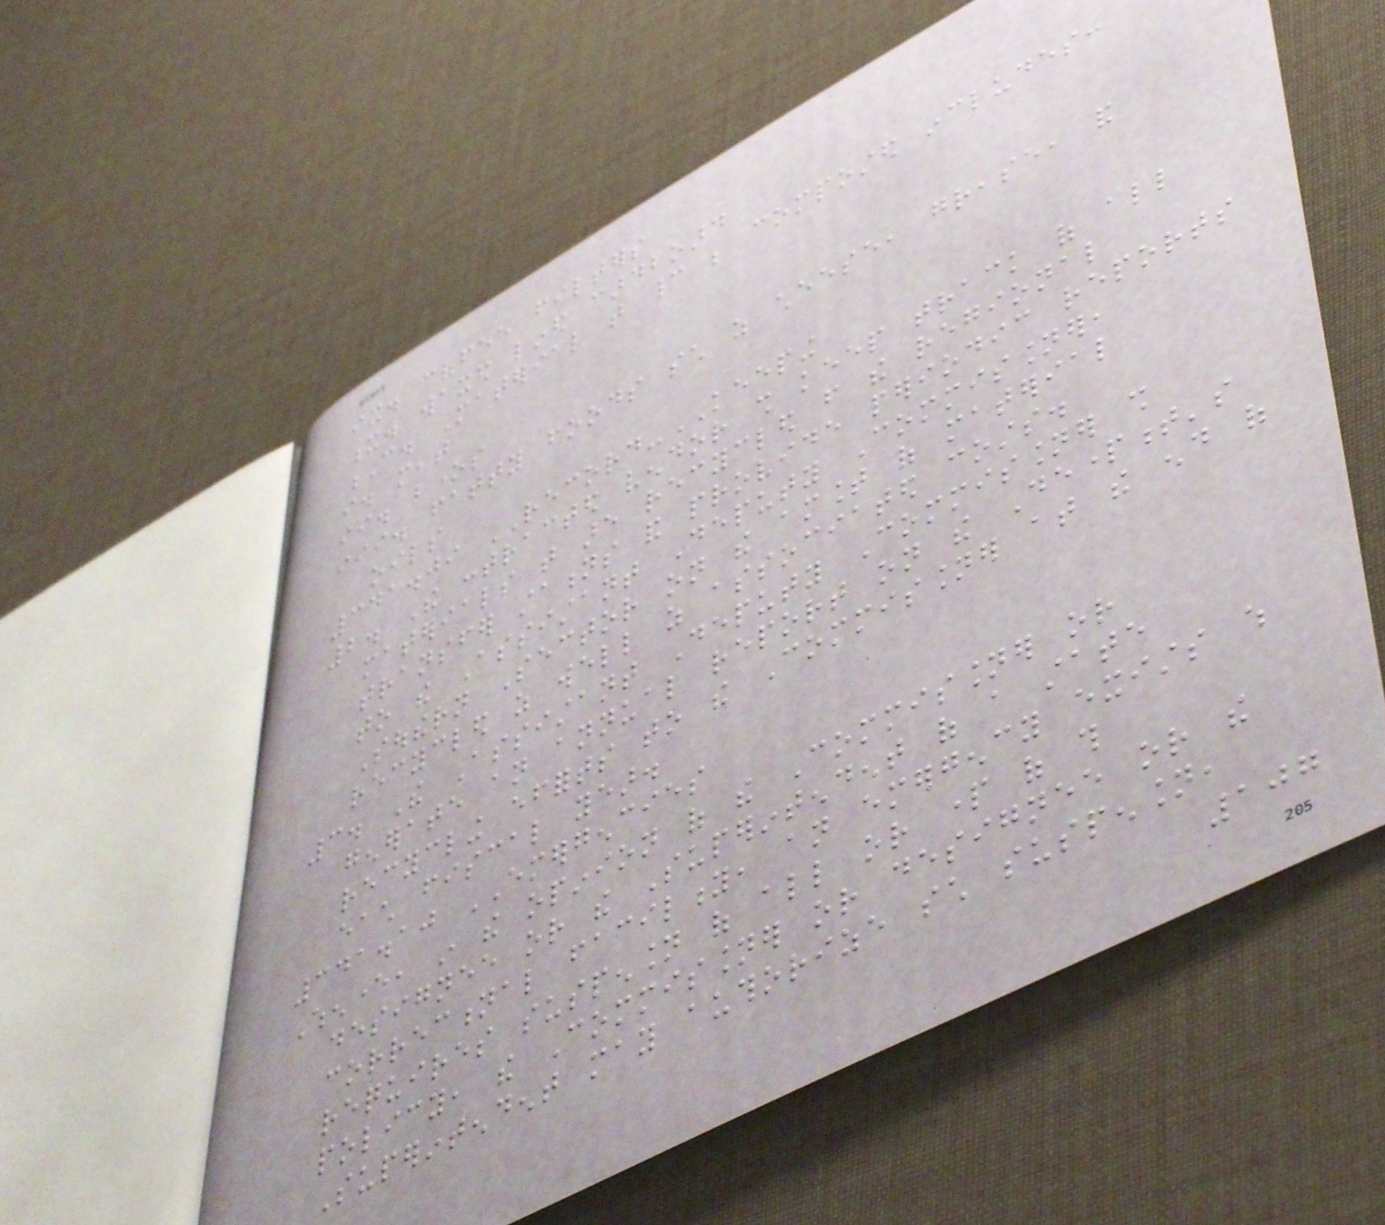ix. coffee filters
x. waxed lined cardboard
C. Material that cannot be composted includes:
i. meat
ii. bones
iii. fatty foods such as cheese, grease, and
oils
341.09 RECORD-KEEPING
2. The contracted vendor shall keep track of all
materials that are recycled from the regional
transfer stations and provide periodic reports
to the Assistant Deputy Commissioner,
Southern Sector on the amount of material
recycled as well as associated costs.
3. The Assistant Deputy Commissioner shall
generate an annual report on the Department's
recycling efforts to the Commissioner at the end of
each fiscal year.
341.10 EMERGENCIES
Whenever, in the opinion of the Commissioner or
designee or the Superintendent of a state
correctional facility, an emergency exists which
requires suspension of all or part of this
policy, the Commissioner or designee or the
Superintendent may authorize such suspension,
107
